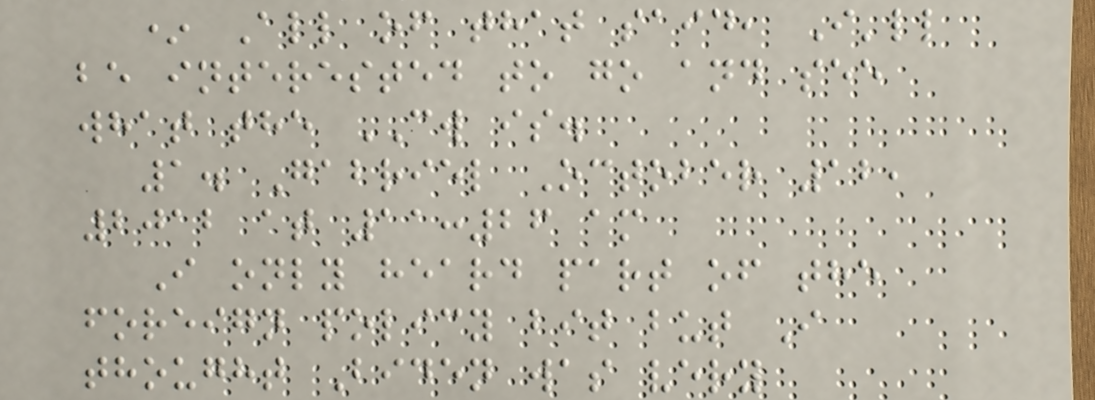* All of that said, I'll
be interested to go and see
what the CW is.
1. Gabriel October 12,
2012 at 11:26 am
I only heard part of the
foreign policy bit but I
thought Biden was very
